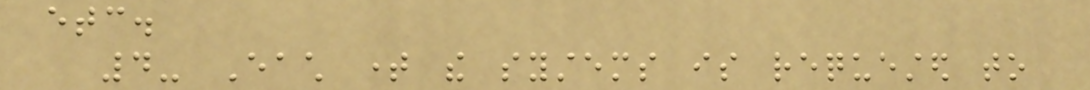etc.
4- Each time the systems is requested to
